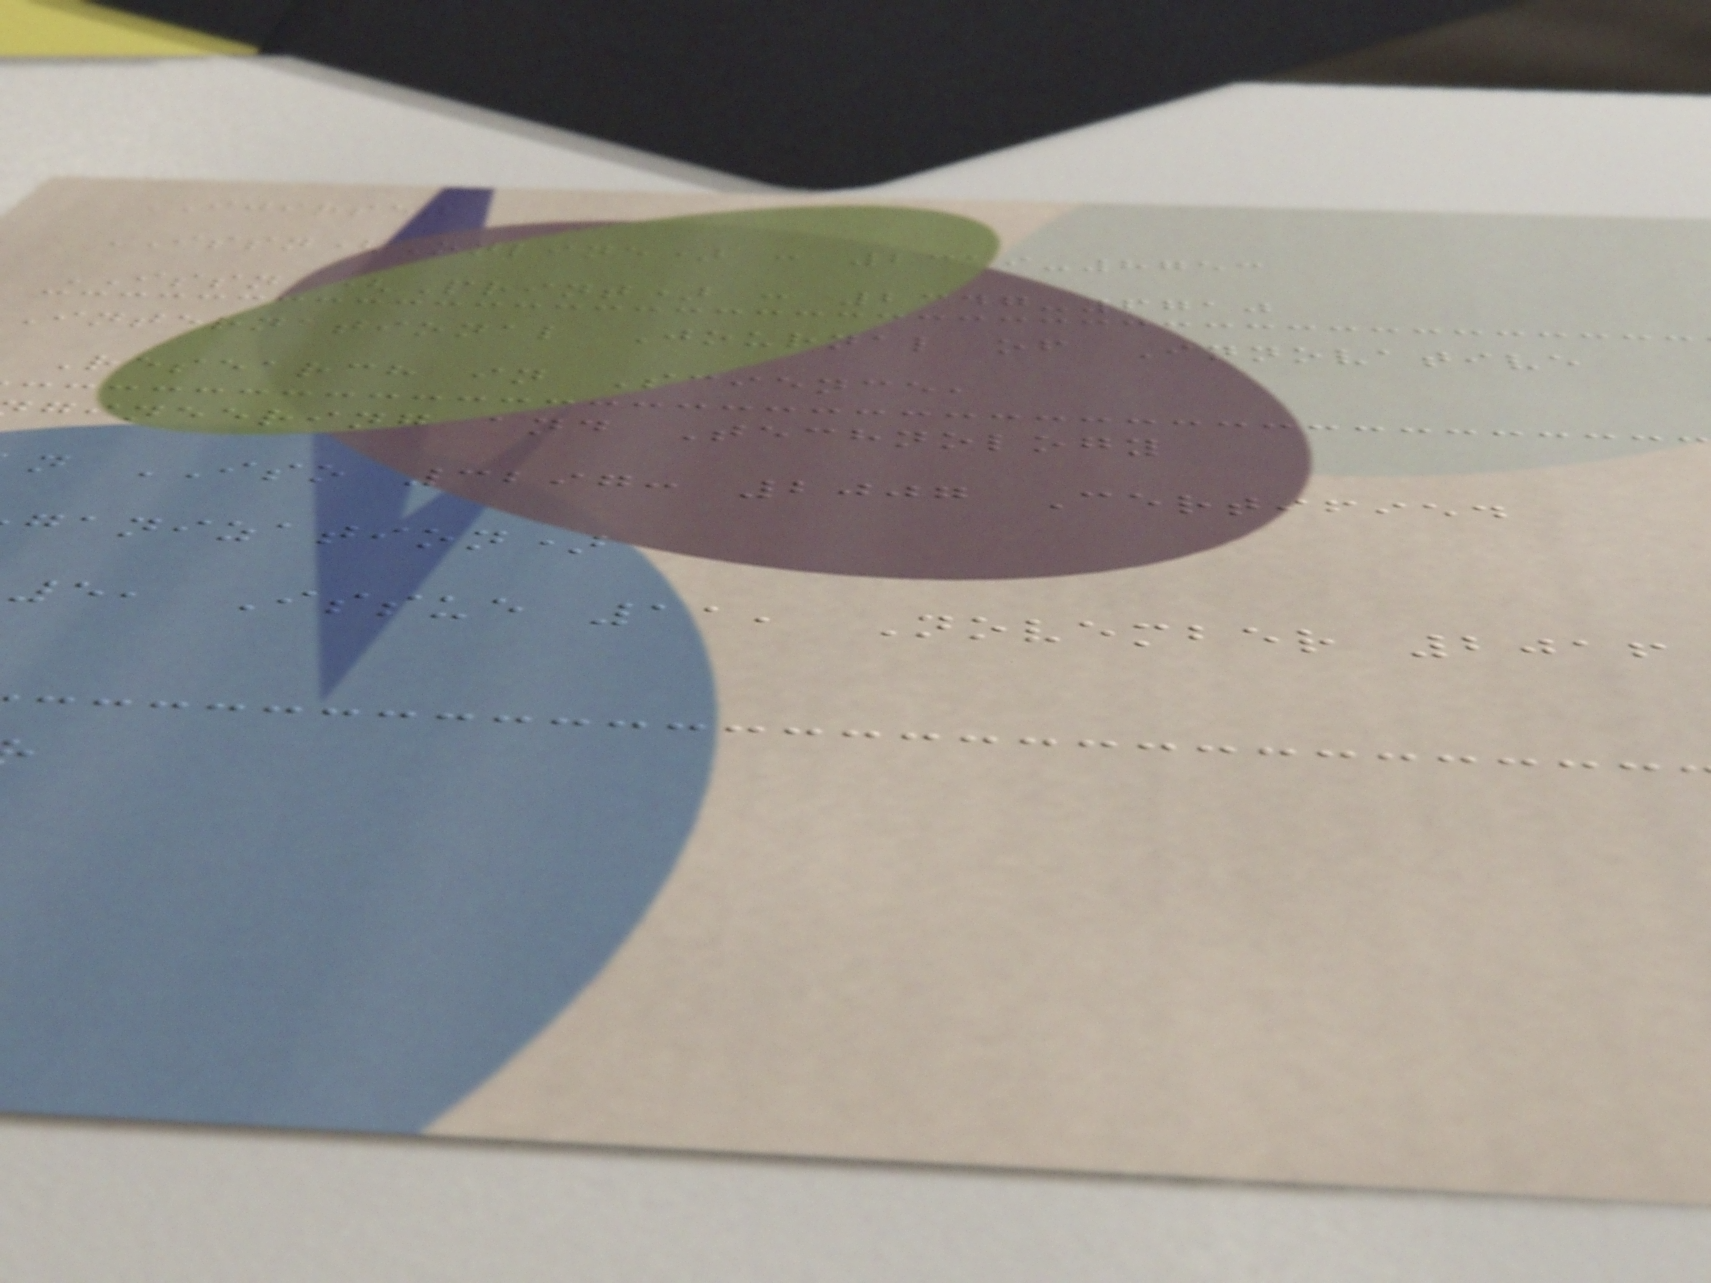IJIRSET
ISSN(Online) : 2319-8753
ISSN (Print) : 2347-6710
International Journal of Innovative
Research in Science,
gineering and Technology
n ISO 3297: 2007 Certified
ganization)
5, Issue 11, November 2016
